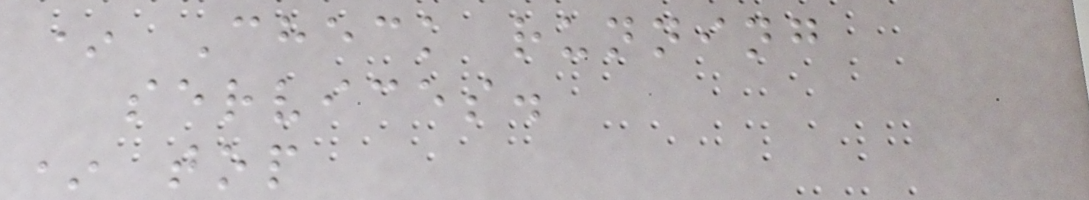* Check running
services.
* top
